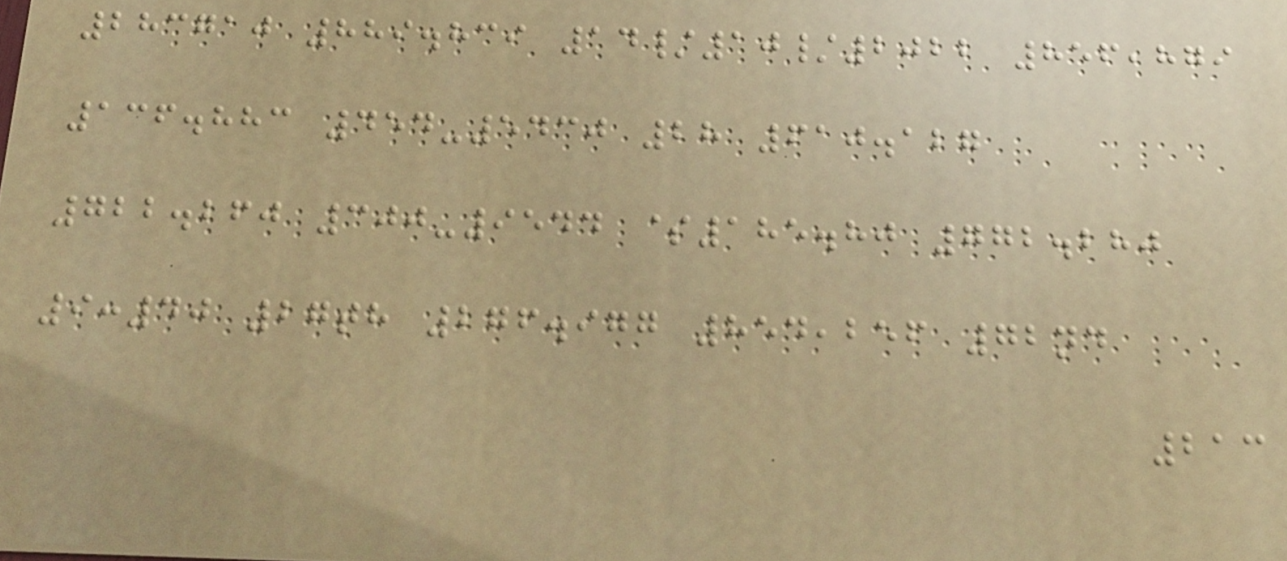283710 889.839 14/10/2022 856,879
136.883 454-5430 28 610.127
722.260 300-9544 $185.80 772.280
9:40 27th 276.977 854,256 72nd
213
